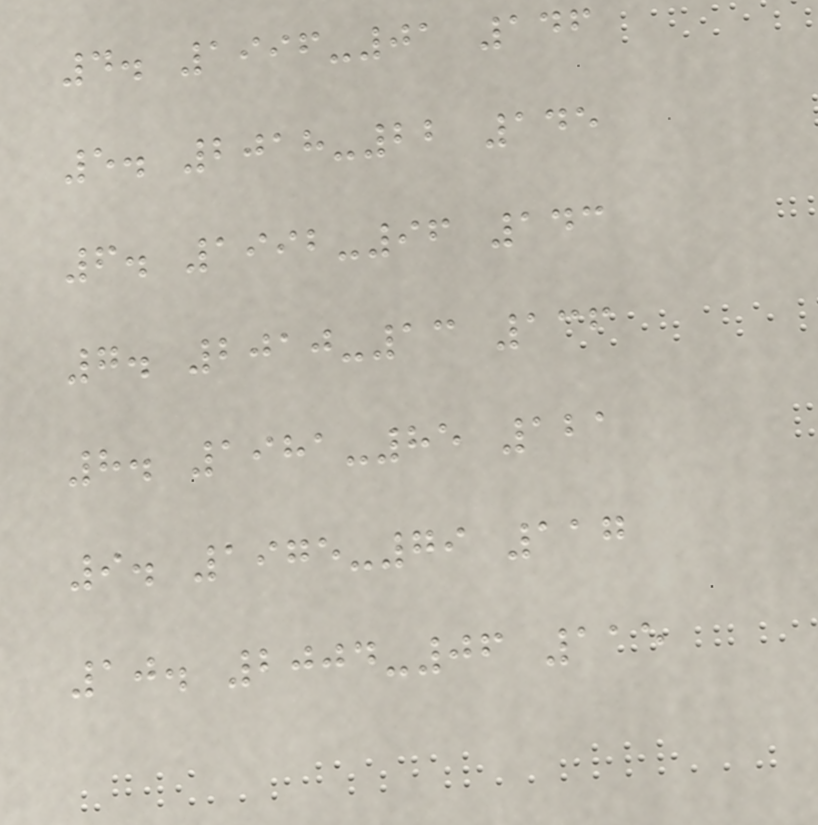4. 1996-01 146
5. 2018-22 145
6. 1992-96 143
7. 2010-13 136
8. 1981-85 121
9. 1975-79 117
10. 2004-06 115
